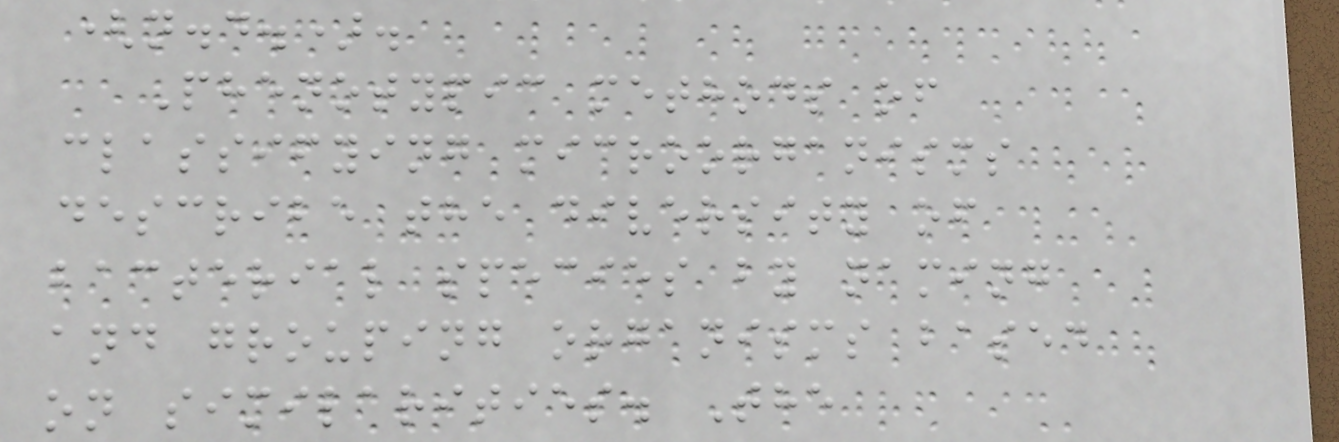(n.d.).
Phenotypic methods of
classifying microorganisms
describe the diversity of
bacterial species by naming
and grouping organisms based
on similarities. The
